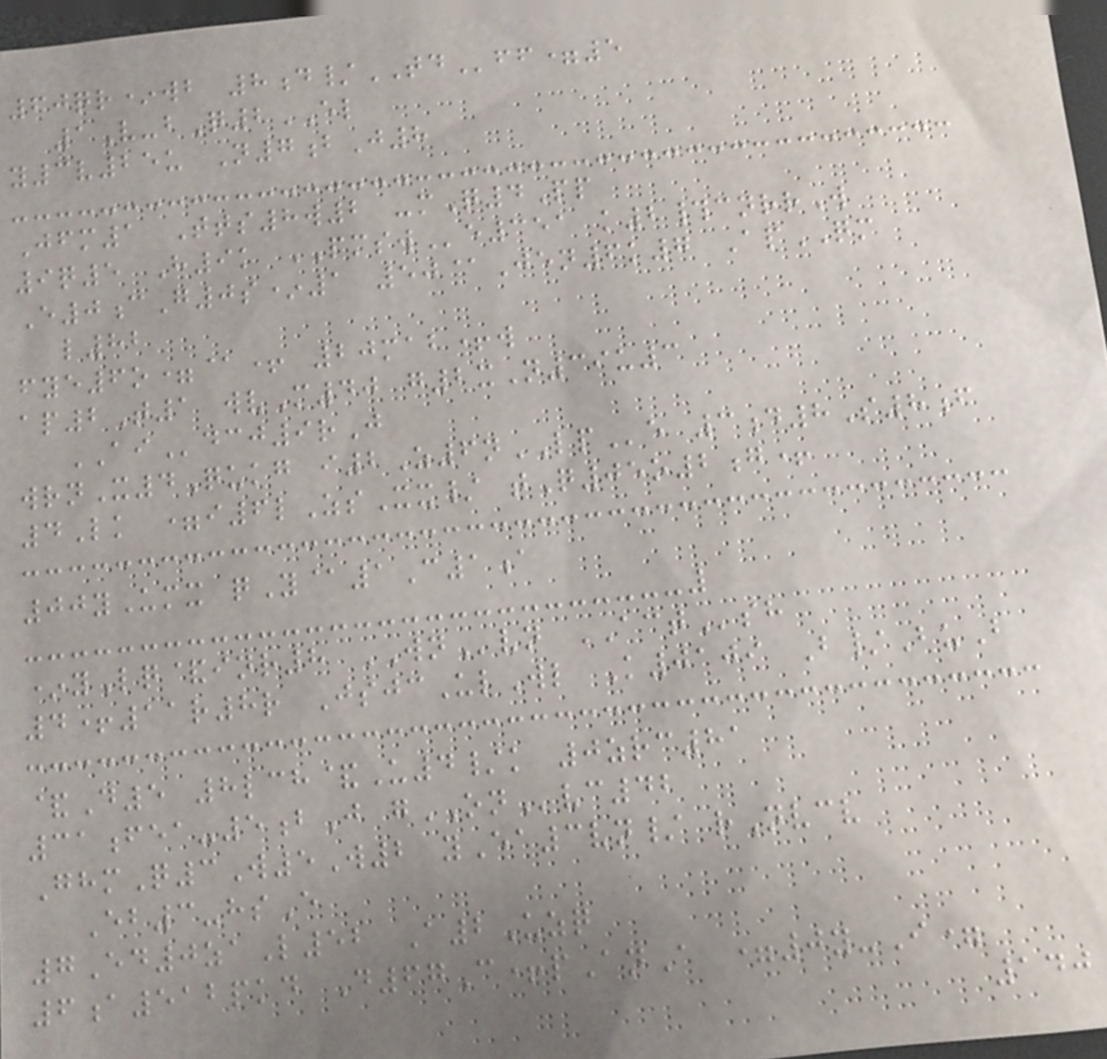60qr*wb 8d/TDff=5
1V-bQ2EL
y3v25u N7bJ8
Jfm1 Tts8w2 -mQ4Pp
9q5 H9k PMSWe351 k2#cnrrW
E0cG0s*1 50@Jen6k7 ApQM
l82
fye6o=@+ 20mab+w
ap2T1 wvM40 g2xN39u3
AIdcj9rJ
wrnX4Qukg i2Z6nLPe 3d8S8f
4Lk =i6lZsXx/ tQ05o2g+
00yUmx qY@1C1a
*yLq&inr8 WNvn ACTsh
4+11r8r JsjcUlWl K0109 B/BuB
&D5 8lch&U4/k 0zrc81
31fea-5bJ gONvc42
GhmQ3W5W2 yEa3vn/ rNvcv
Eb3-hsE
7Ed0zaL52 A2Uzq
6a512pkd D67C+pAnA =0y-I=
140
